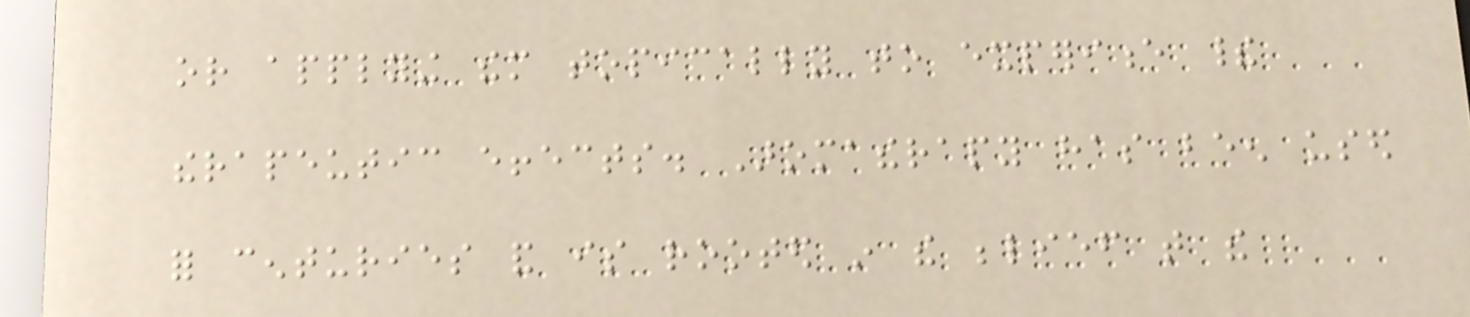or applying them topically to experience their
therapeutic effects. Aromatherapy has been used
for centuries and is rooted in the belief that the
